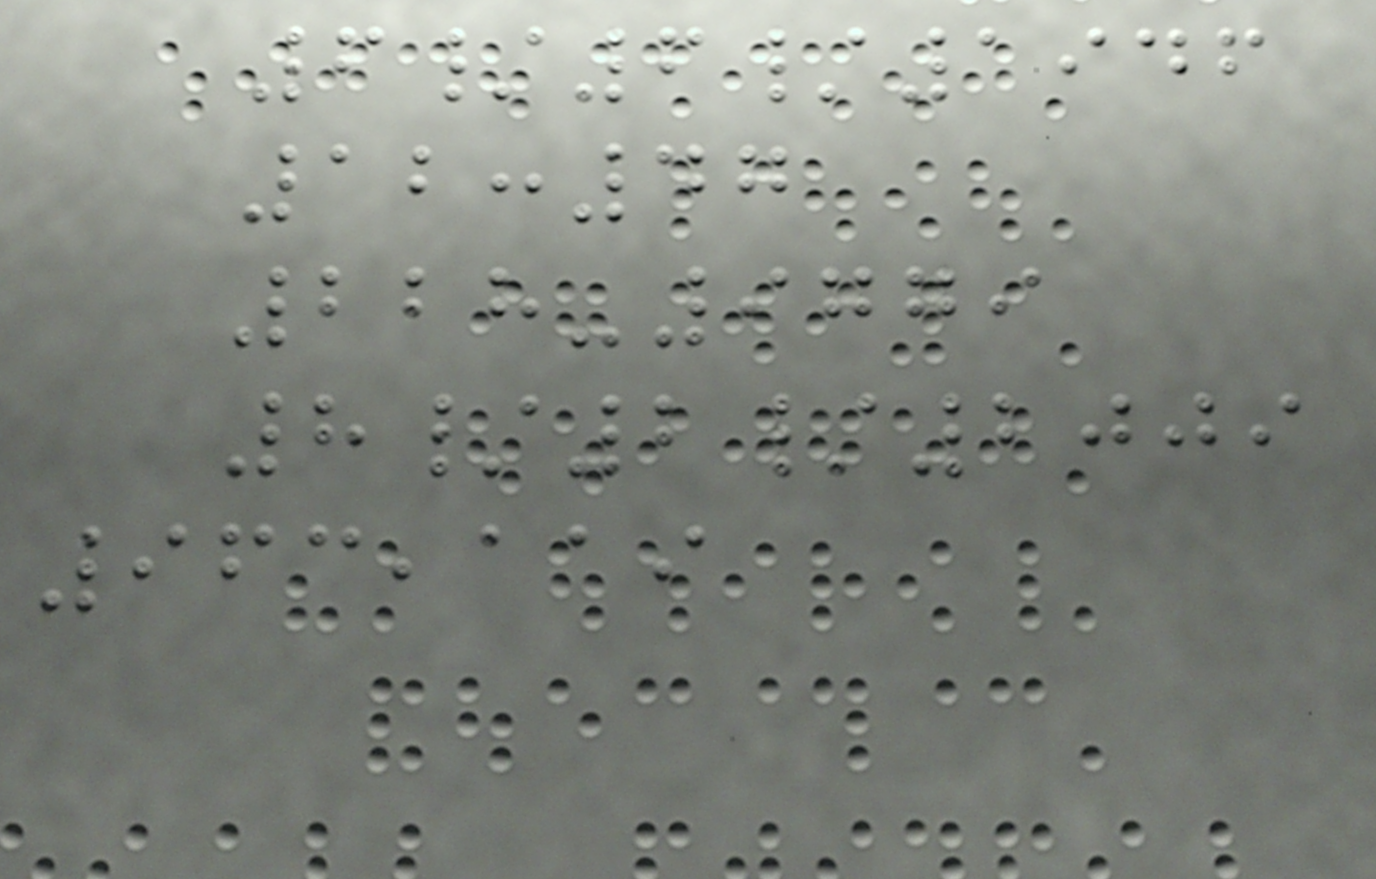6/6/1946
12:47
228-9779
8/2/2009
963,119
